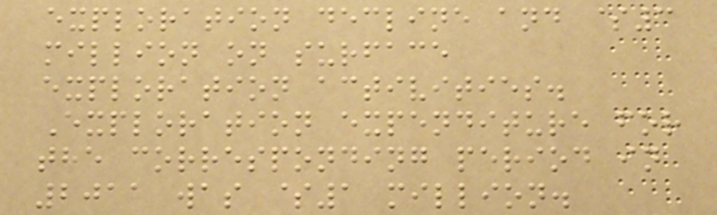exploration decline and $3
million on surface
exploration activities.
Exploration expenditure for
the corresponding period in
2011 was $1 million.
